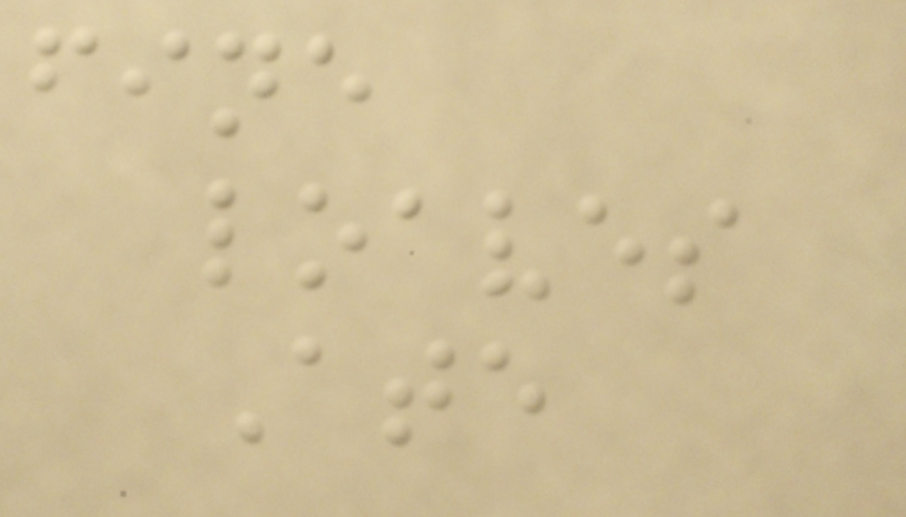fine
loaves
Ate
